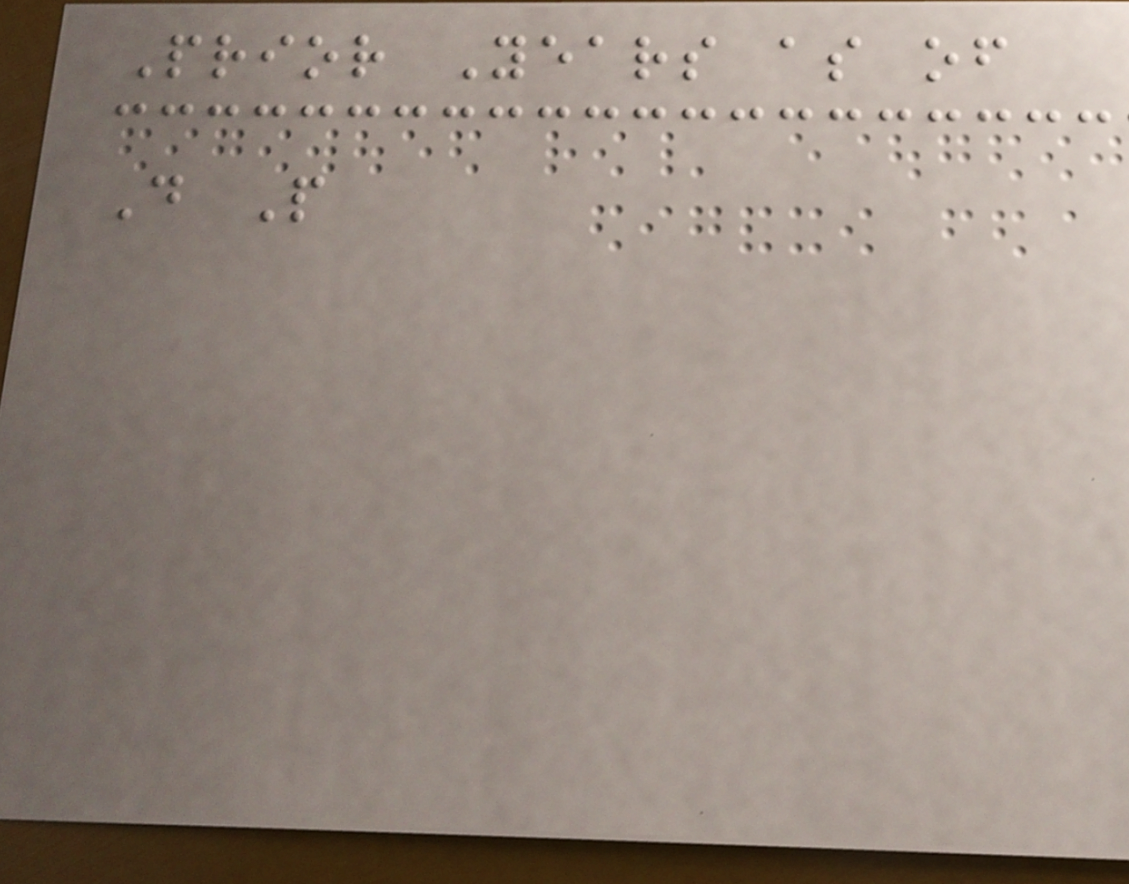Prior Years as of
D P
